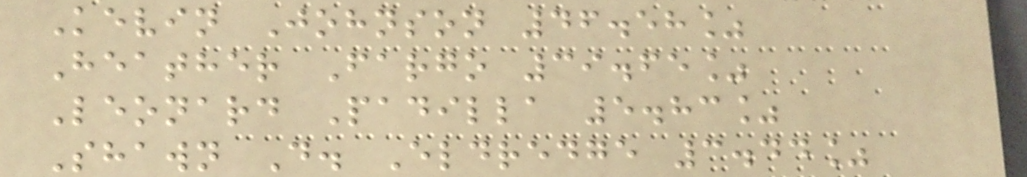Kevin Johnson 46.58%
Heather Fargo 39.65%
Leonard Padilla 5.83%
Shawn D. Eldredge 3.44%
